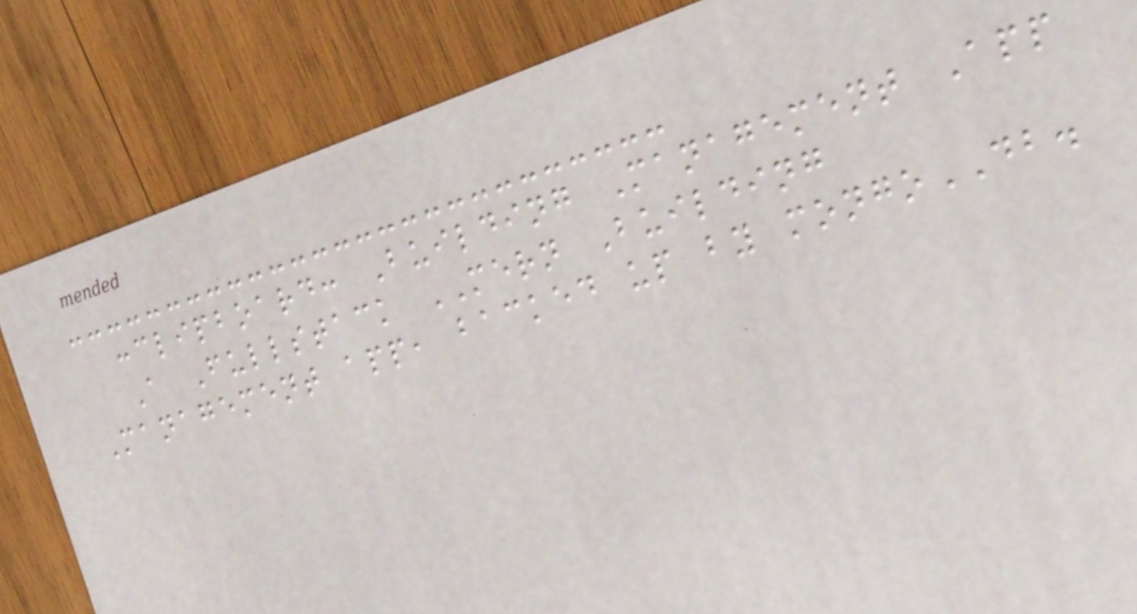:clipboard: Building Management App
A Fullstack MERN Building
Management app, backed up by mongoDB.
